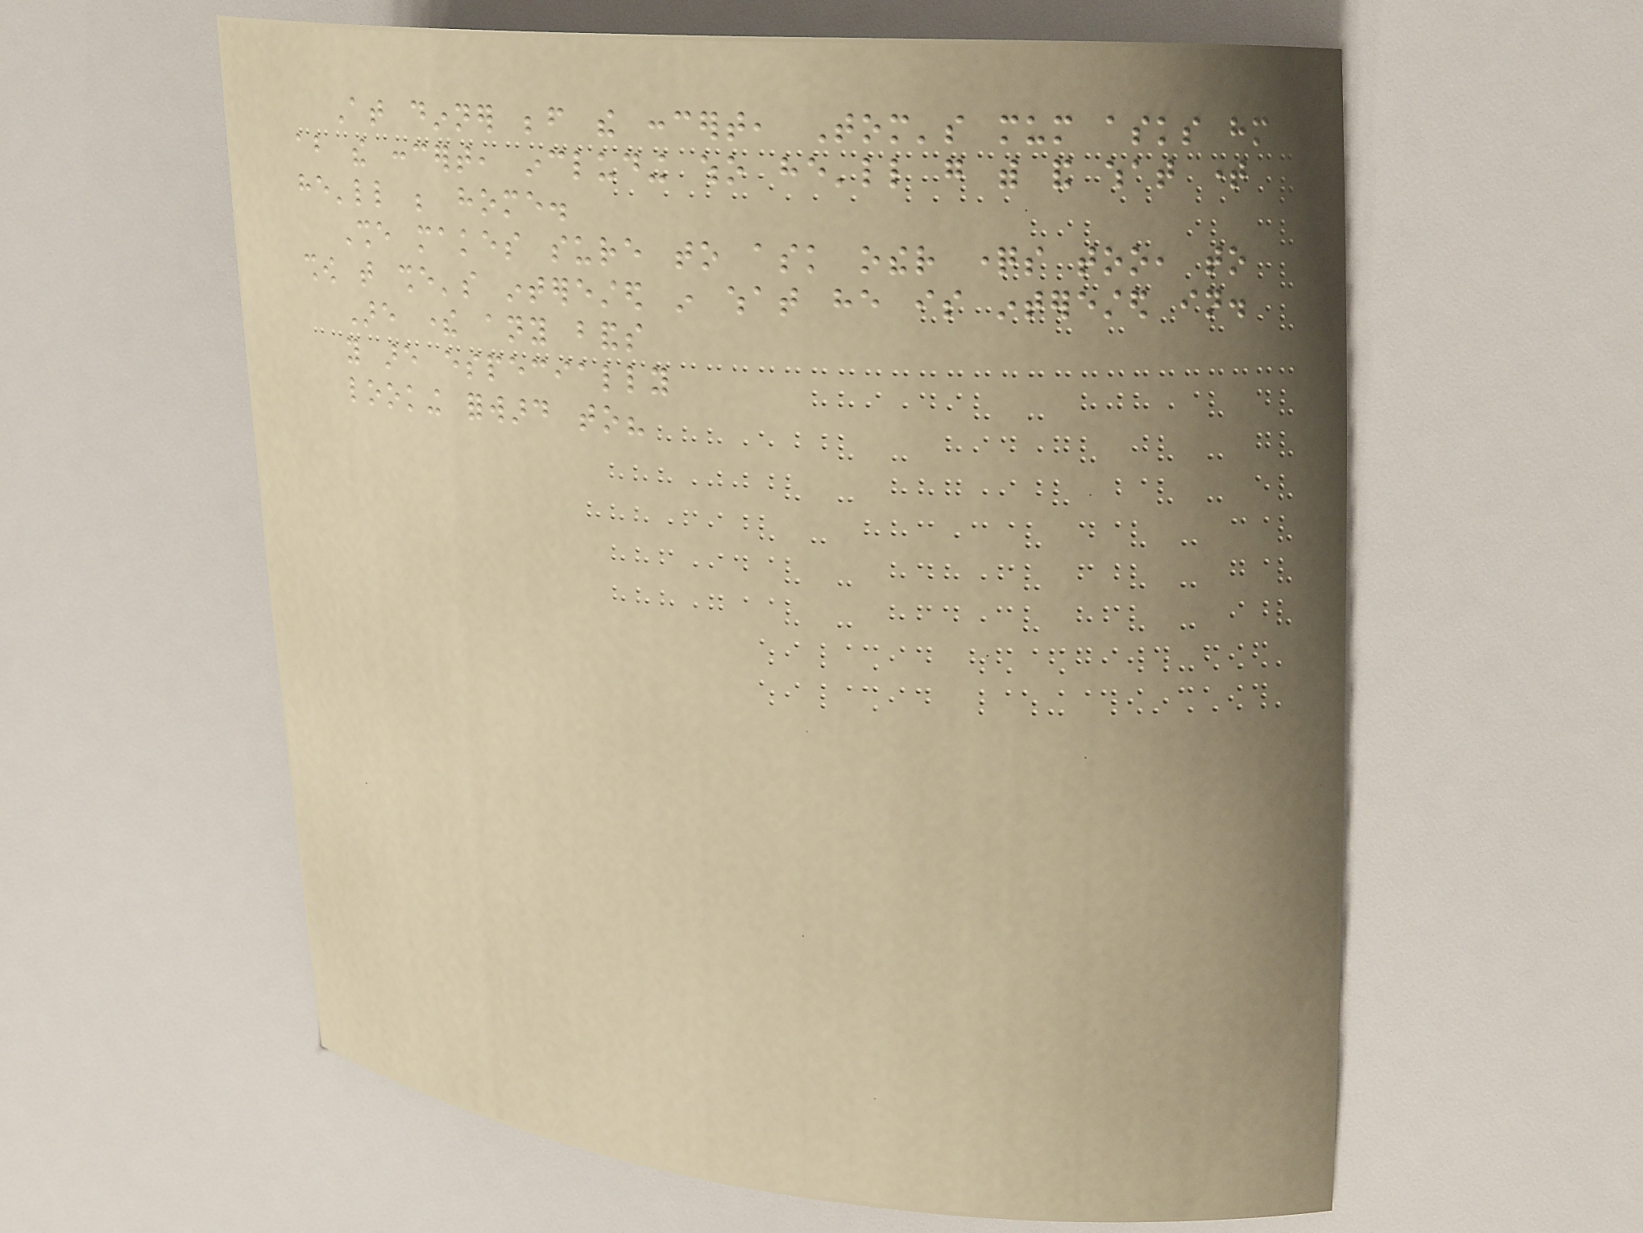At dinner before the concert, Tom's mum asks him
about the concert, including who he'll go with and what time
he'll be home.
She makes sure to ask other questions too, to
show that she's interested in what he is interested in.
Are there any bands
you are especially
looking forward to?
